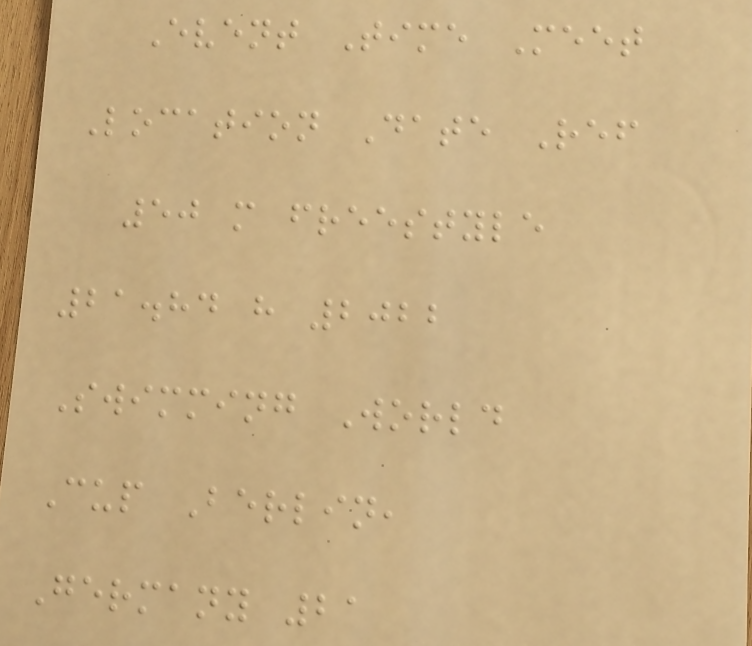Event Time Meet
Location Date Ref
50 m freestyle
21.84 h 2022
Swimming World
Cup Berlin,
Germany 21
